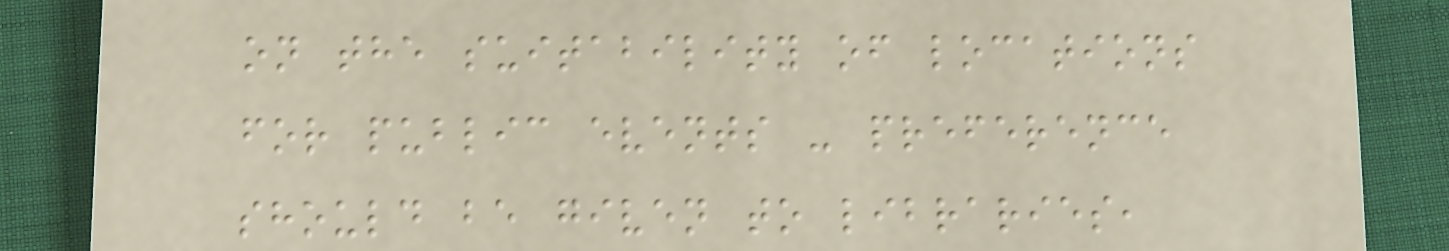on the suitability of locations
for public events - preference
should be given to libraries,
